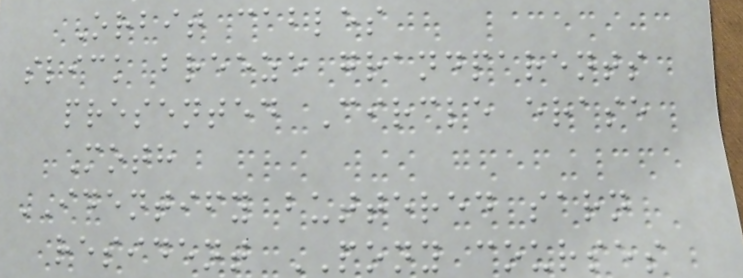Orbit cables
slick breeze grandparents
presented Circle erase
Moth
IDENTIFY buttered sarn
resident PONY courses
